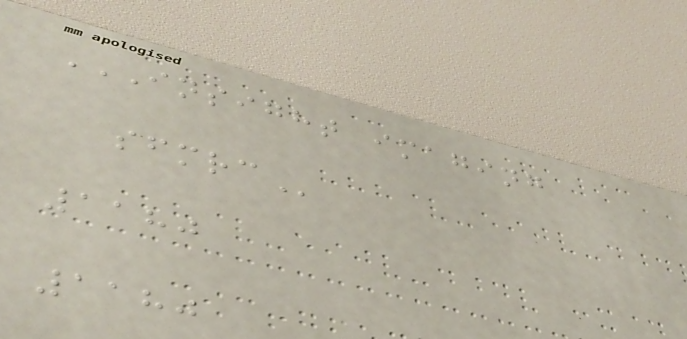INSIGHT IMAGING
SFMRC
1180
1180
